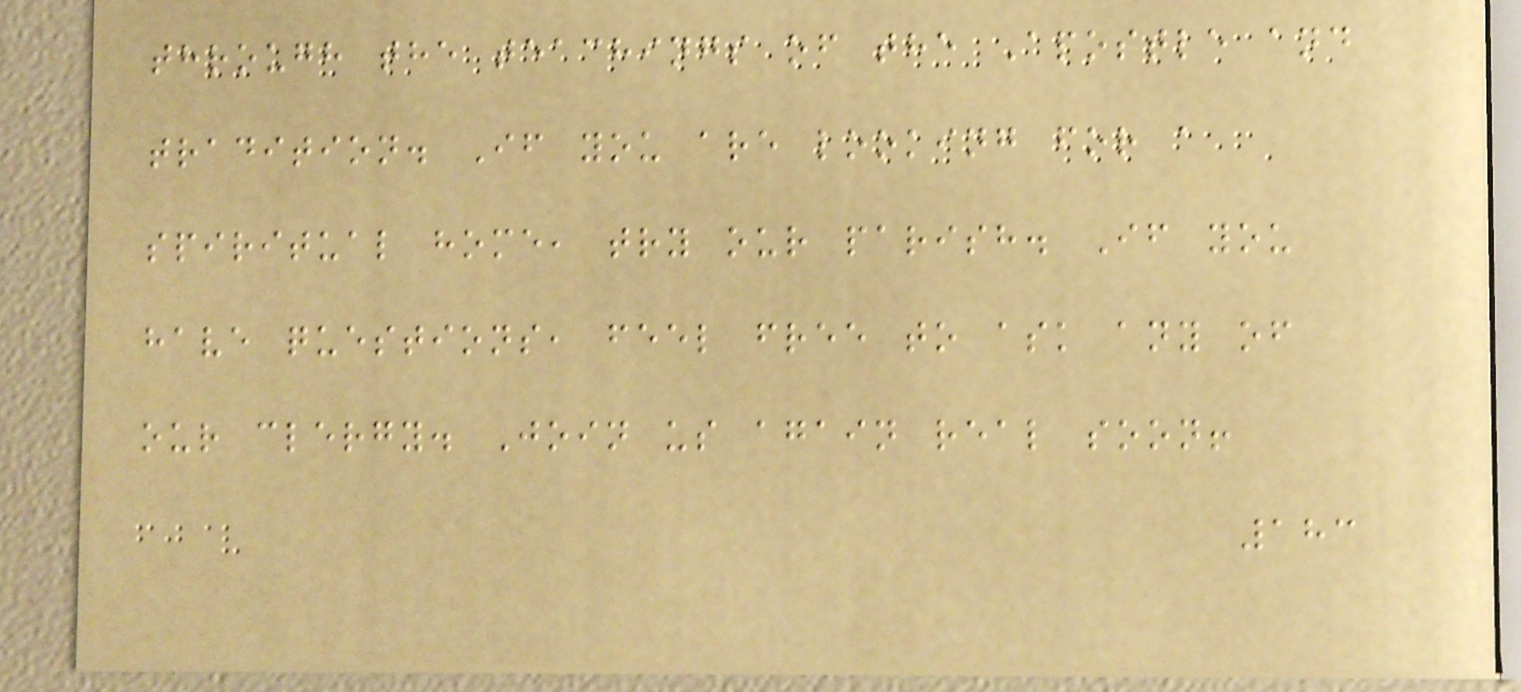through the teachings of the Apostle and
tradition. If you are looking for a
spiritual home, try our parish. If you
have questions, feel free to ask any of
our clergy. Join us again real soon!
183
